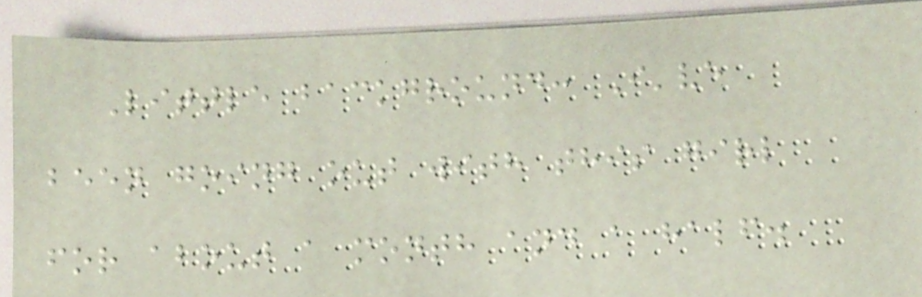Little background: I've
been going out with this girl
for about a month and a half.
